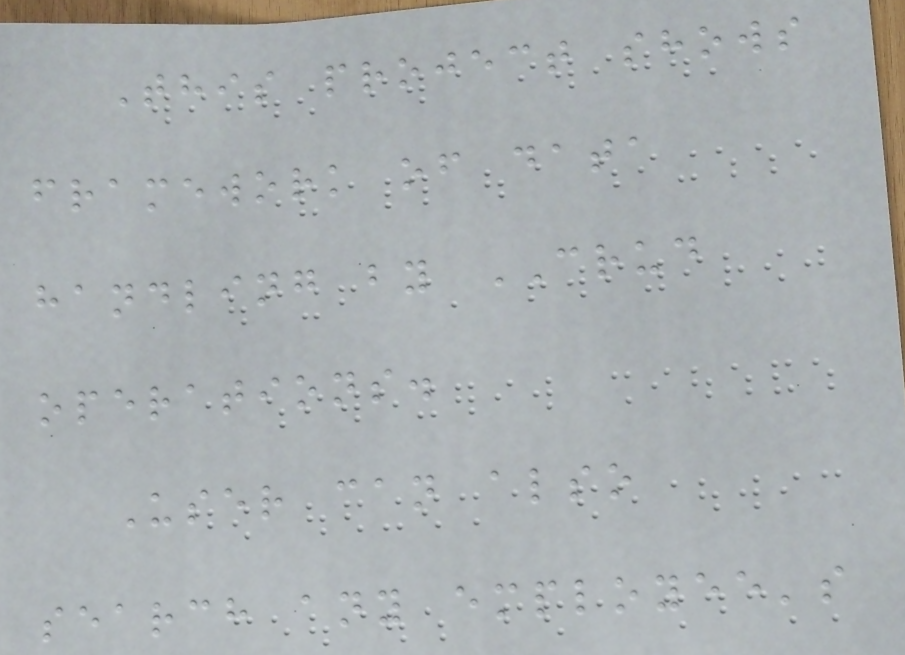This project shows
framework of data
handling by CRUD
operations.
User can also
search any employee's
